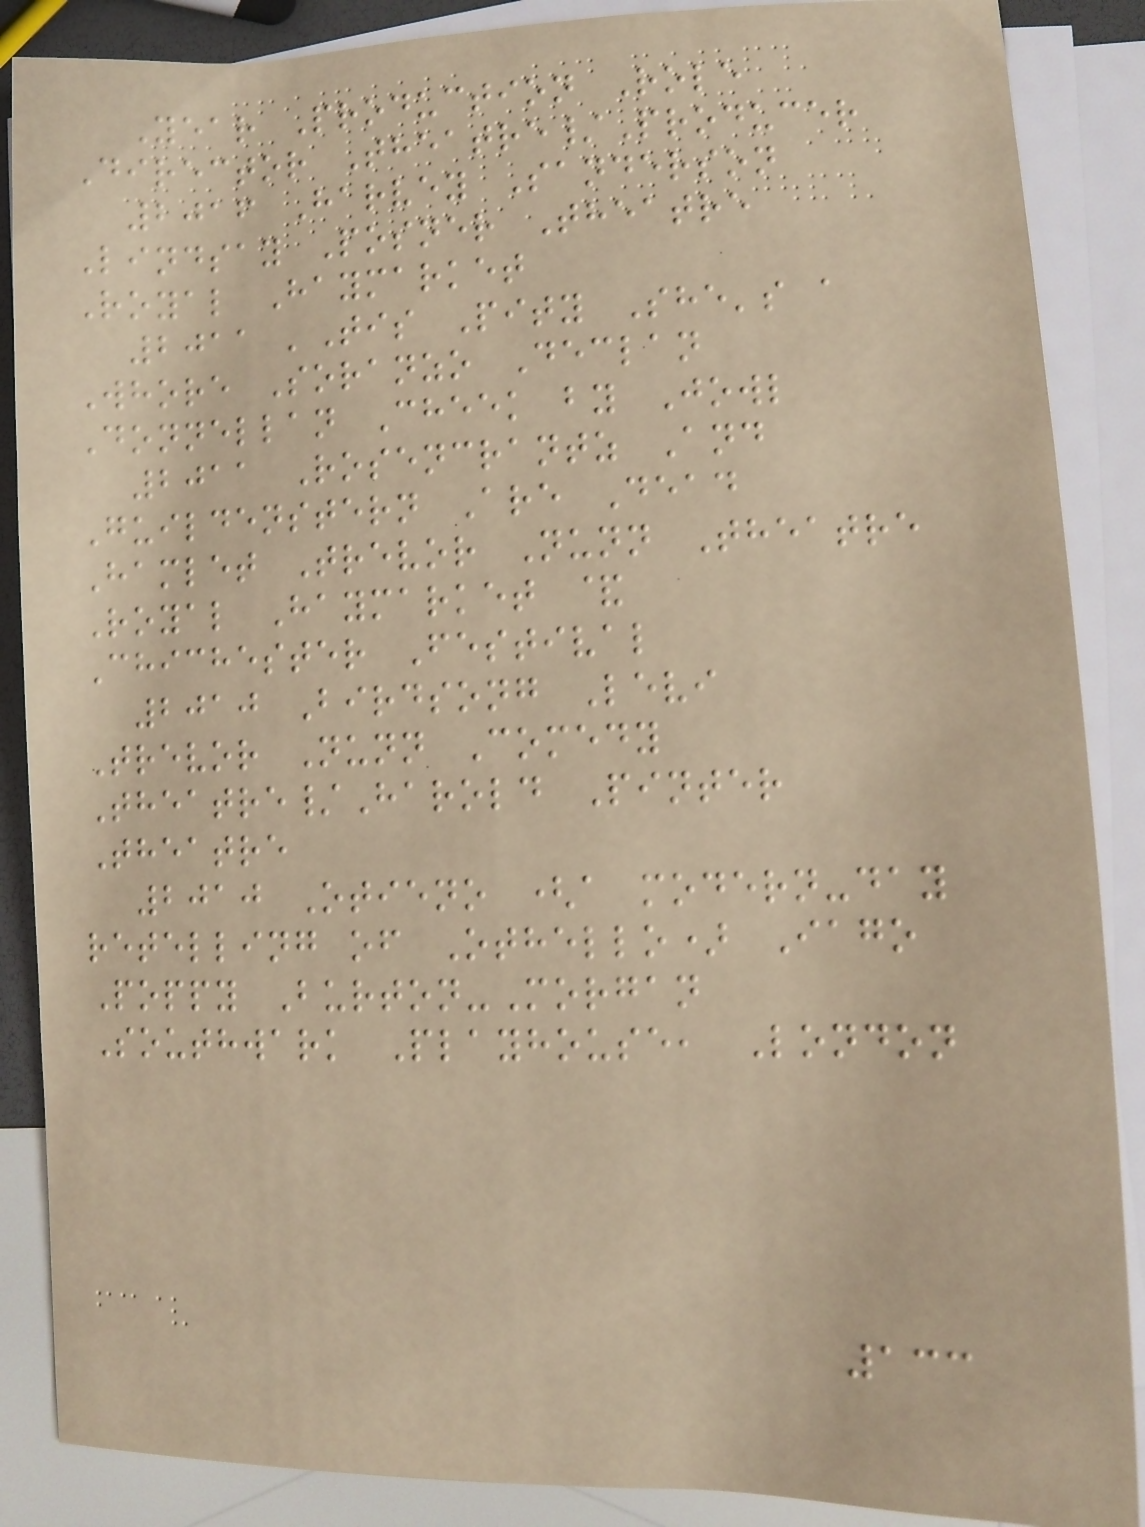Year Production Role
Director Theatre/Producer
2016 Harvey Sanderson
Lindsay Posner Theatre
Royal Haymarket
2011 'Tis Pity She's a
Whore Soranzo Declan
Donnellan Cheek by Jowl
2011 Rosencrantz And
Guildenstern Are Dead
Hamlet Trevor Nunn Theatre
Royal Haymarket &
Chichester Festival
2010 Birdsong Levi
Trevor Nunn Comedy
Theatre/Harold Pinter
Theatre
2010 Otieno (a modern-day
retelling of Othello) Iago
Poppy Burton-Morgan
Southwark Playhouse, London
133
